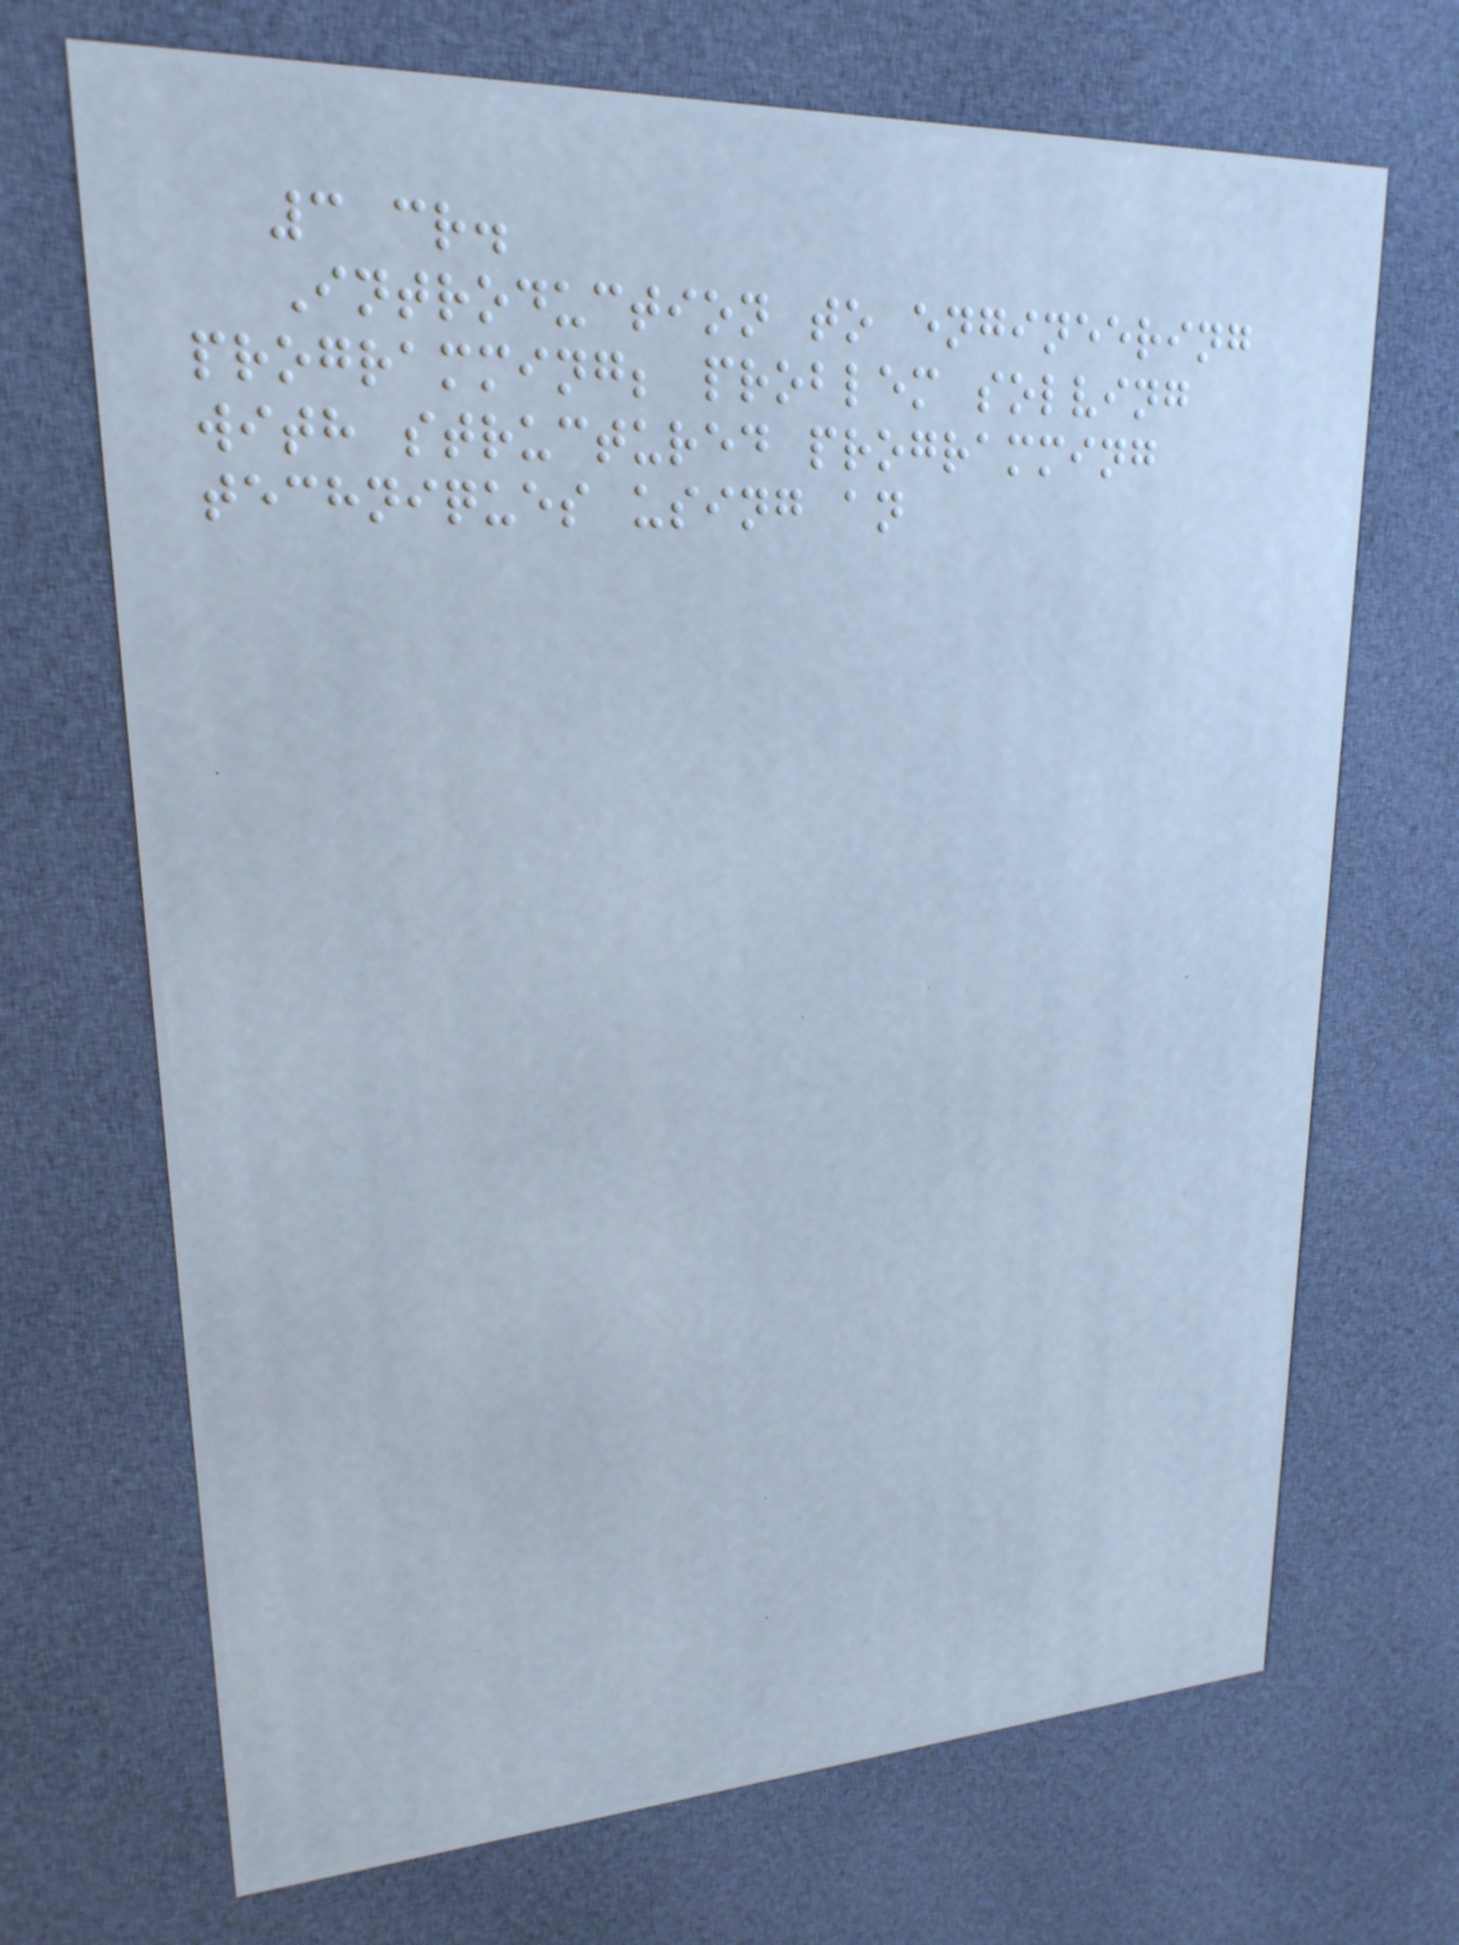3 cr.
Introduction to engineering
programming; problem solving
with structured programming
techniques using an
